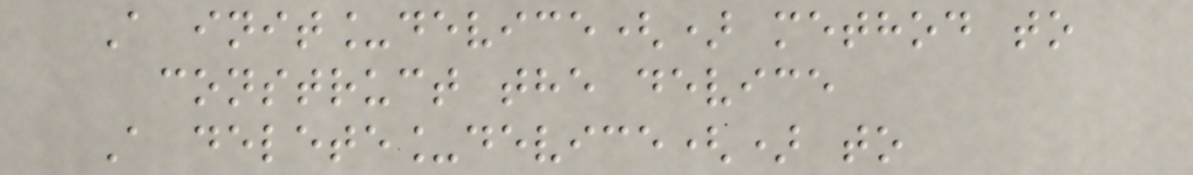A init_device() method to
construct the device
A delete_device() to
